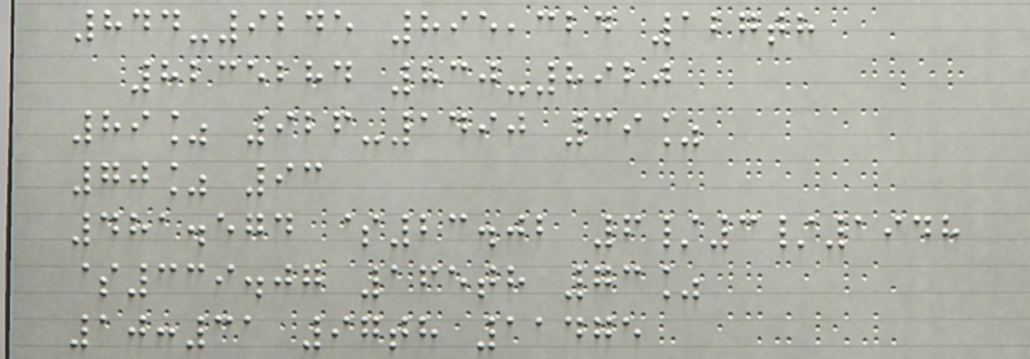844-9245 895,324 127th
8235284 830-8920
89% 926-1490 39%
70% 93
481.574 $23.02 6/3/1948
$339.07 165th 73%
10:31 97th 11475
